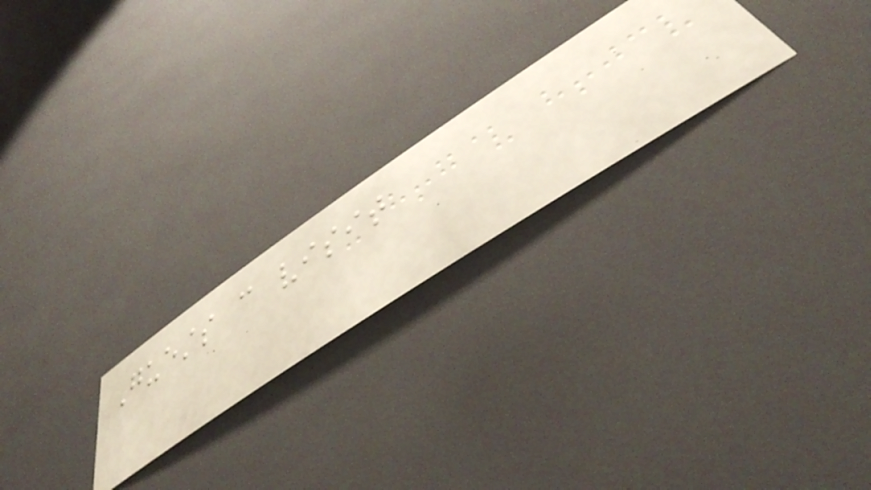Guests can visit
